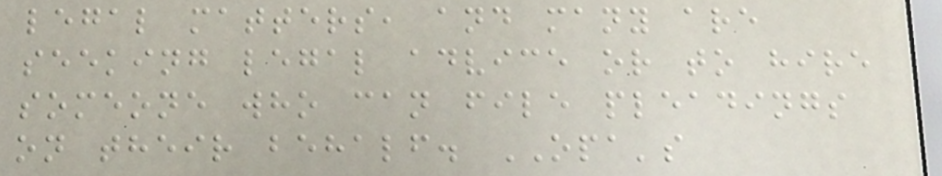legal matters, and many are
seeking legal advice or to hire
someone who can file pleadings
on their behalf. OPA's
